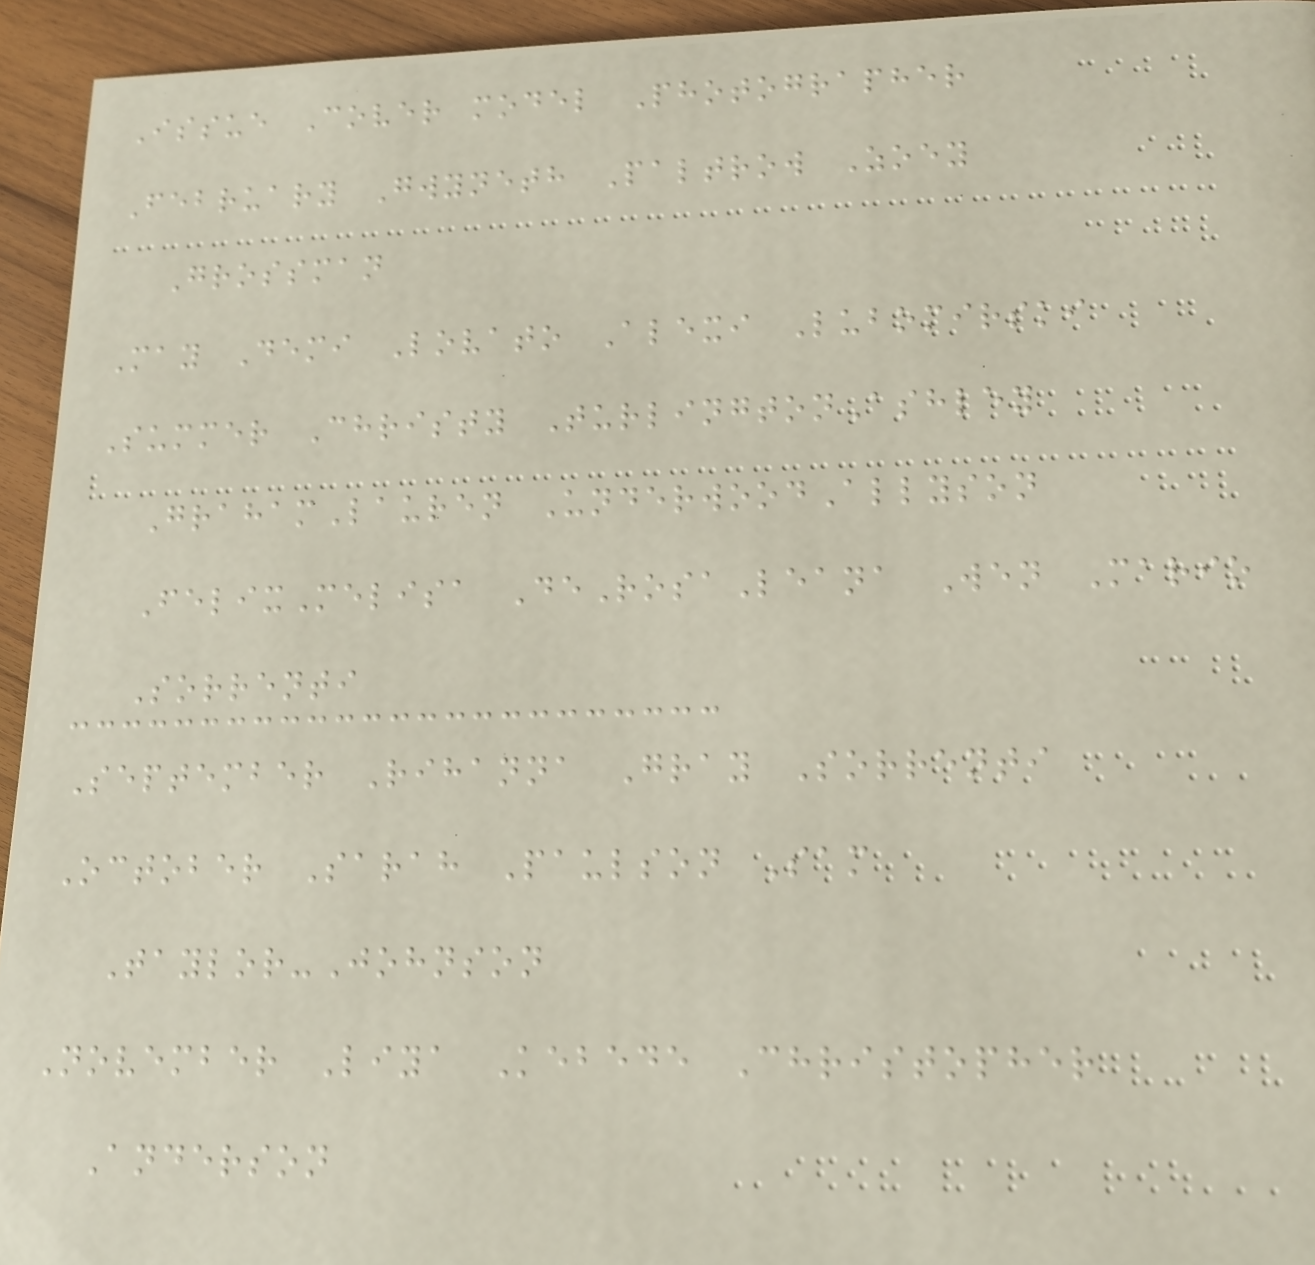Issue Cover model Photographer
February Gwyneth Paltrow Zoey
Grossman
May Demi Lovato Alexi Lubomirski
Summer Christy TurlingtonAshley
GrahamLauren UnderwoodAllyson
FelixMelisa DeRosaLeana Wen Mario
Sorrenti
September Rihanna Gray Sorrenti
October Sarah Paulson Sam
Taylor-Johnson
November Liya Kebede Christopher
Anderson
